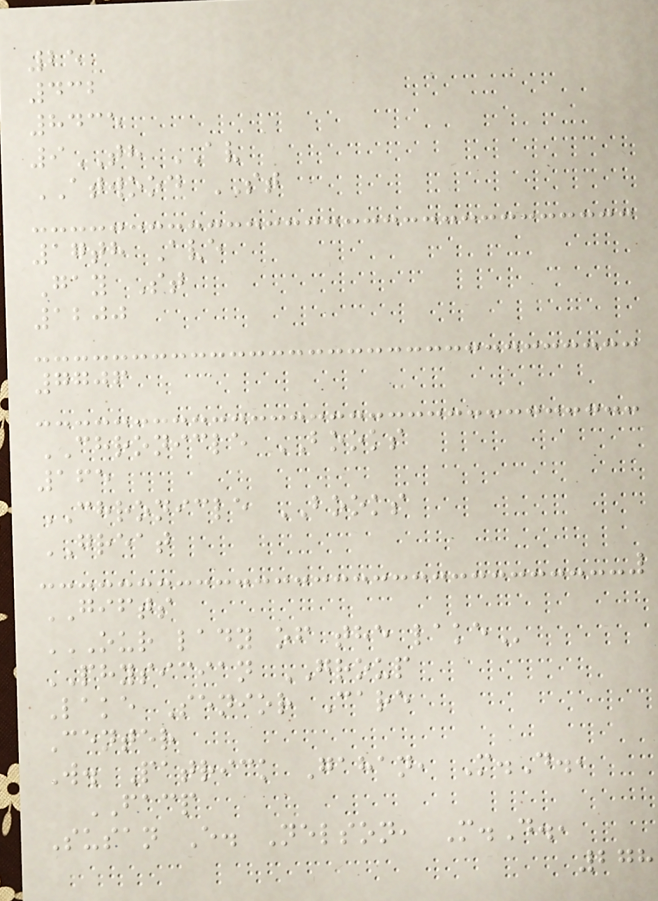25
432
8435
9TH AV
ATWOOD ST
17th Ave
Gay St
1200
7706
CHRONICLE BOOKS
165
CHRONICLE BOOKS
GREAT
GIFTS
OUR LADY OF THE LAKE
PHYSICIAN GROUP
Lake Senior Care
Center
W. Patrick Gahan, M.D.,
FACP
Susan E. Nelson, M.D.,
278
